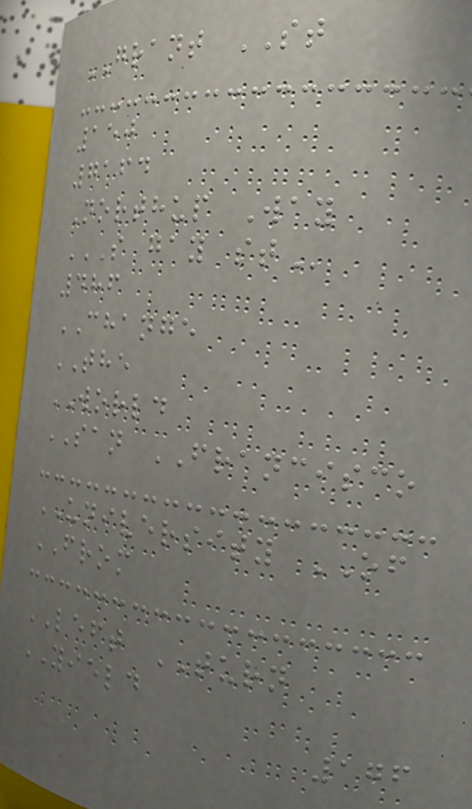GRANT ST
150
7164
Northup Way
S GAY ST
486
CHANGE
THE
WORLD
SAN FRANCISCO
UNIVERSITY OF
FROM
LEFT TURN
YIELD
176
